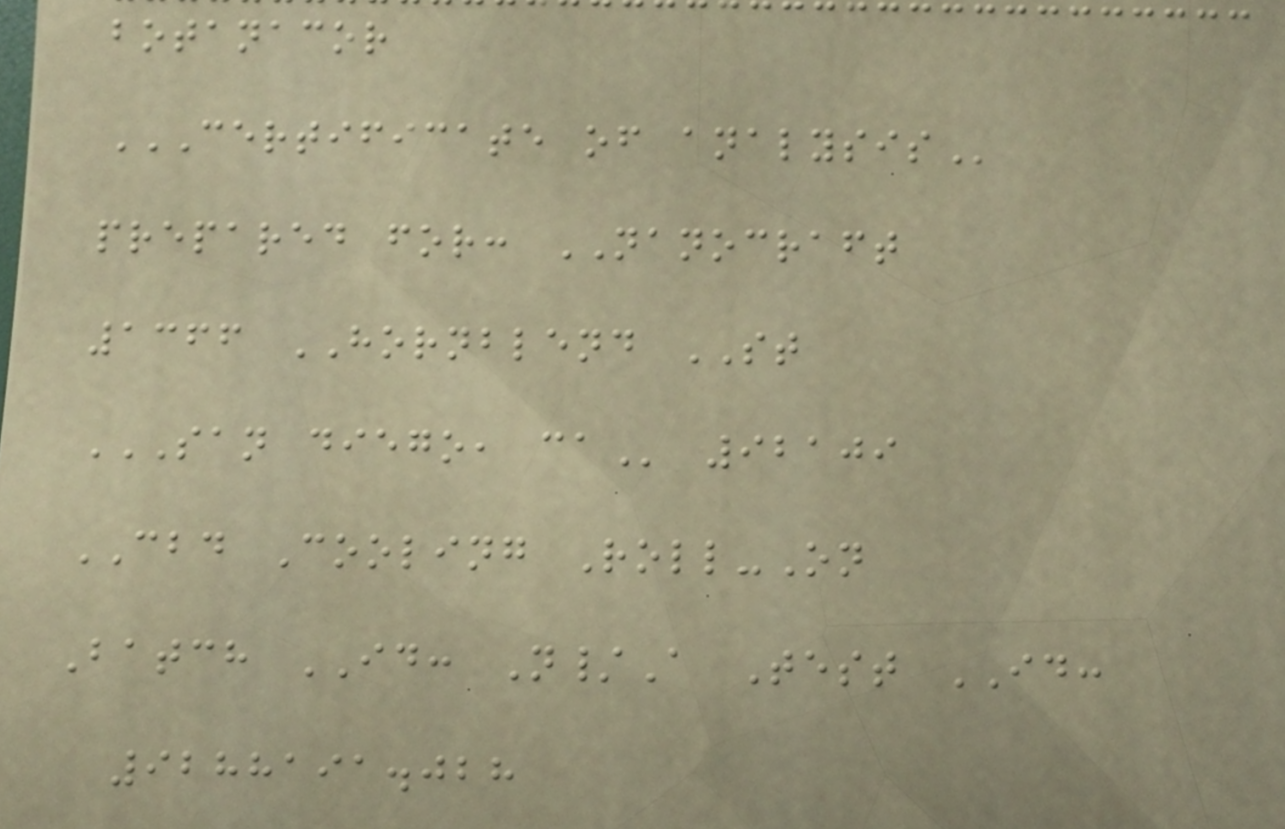botanacor
CERTIFICATE OF ANALYSIS
prepared for: NANOCRAFT
1366 HORNBLEND ST
SAN DIEGO, CA 92109
CBD Cooling Roll-On
Batch ID: N/A Test ID:
9288191.028
